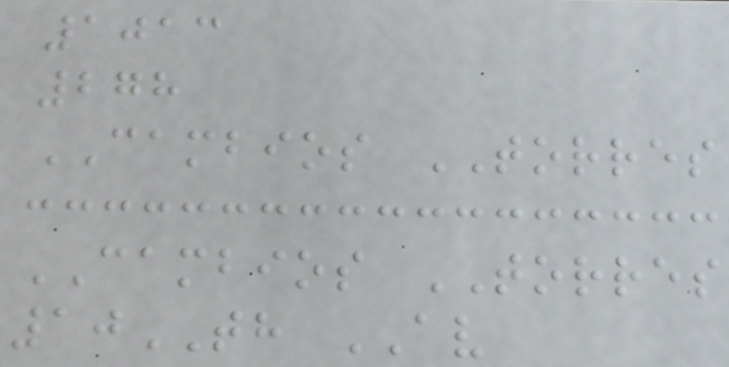1013
278
CAMBIOS TORRES
CAMBIOS TORRES
10TH AV
